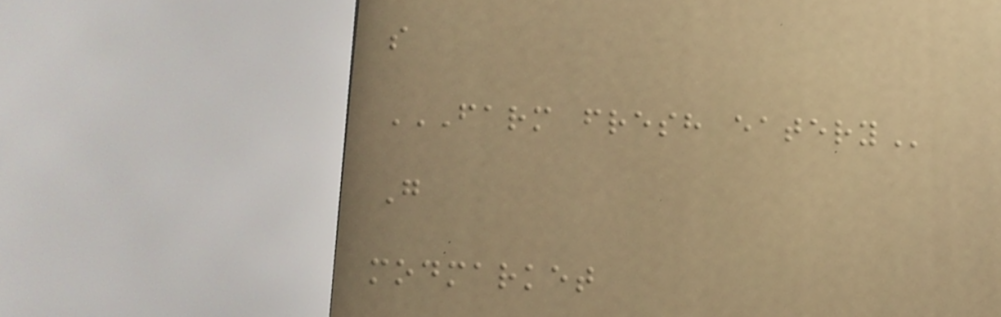s
FARM FRESH EATERY
G
modmarket
